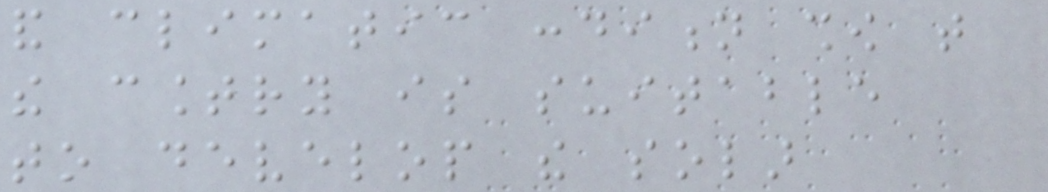and climatic condition show that
the country is suitable
to develop the solar
